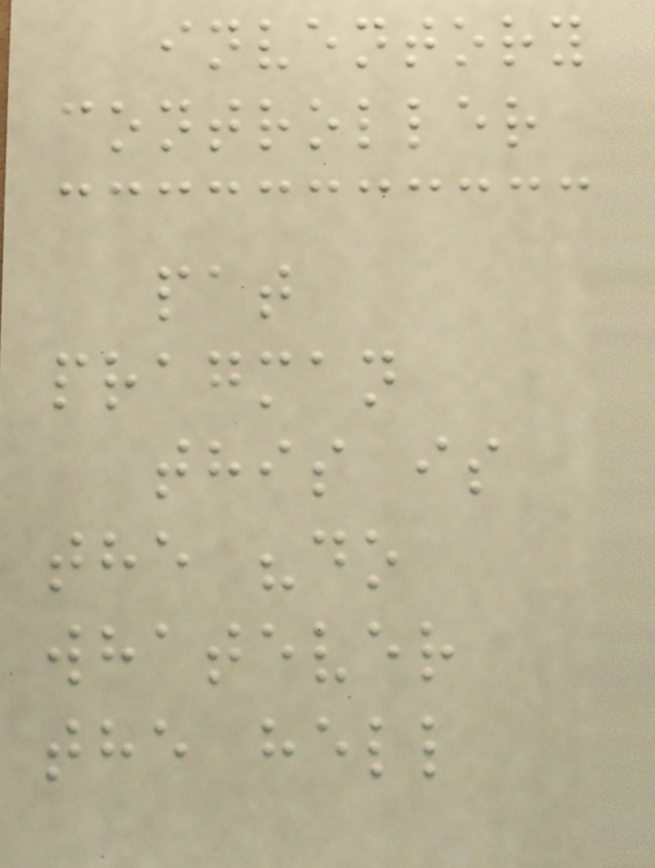inventory
controller
pat
pragman
this is
the "do
whatever
the hell
